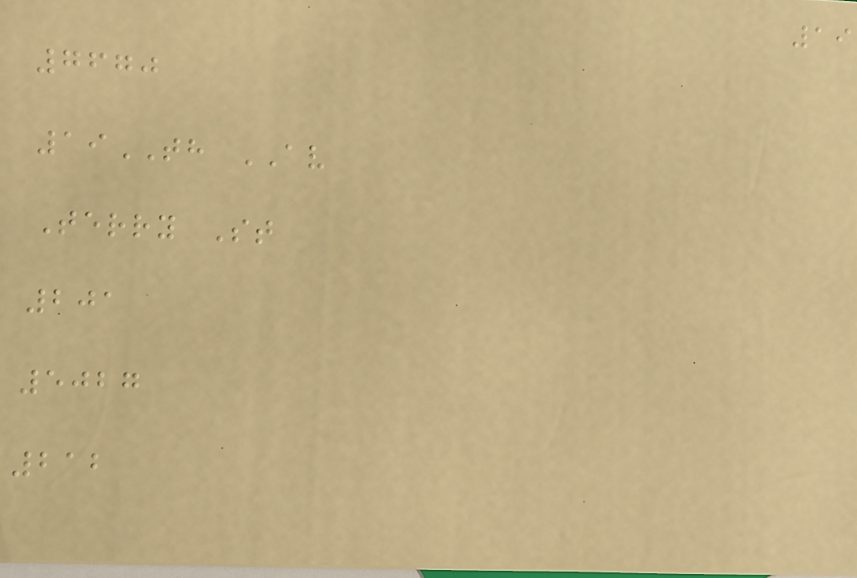19
7670
19TH AV
Terry St
201
5027
212
